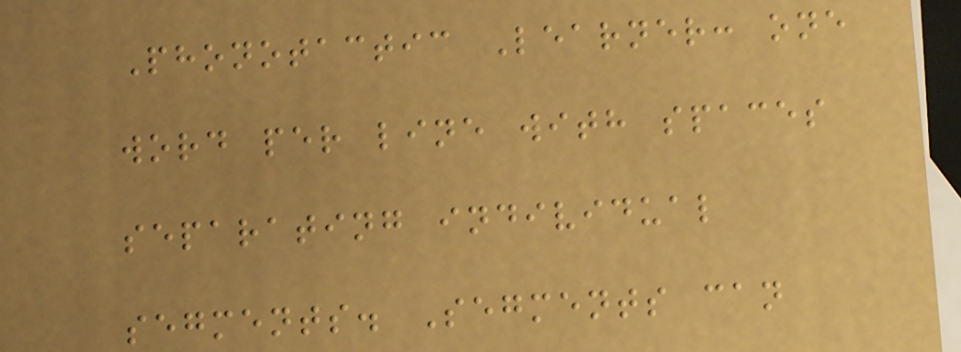Phonotactic Learner: one
word per line with spaces
separating individual
segments. Segments can
